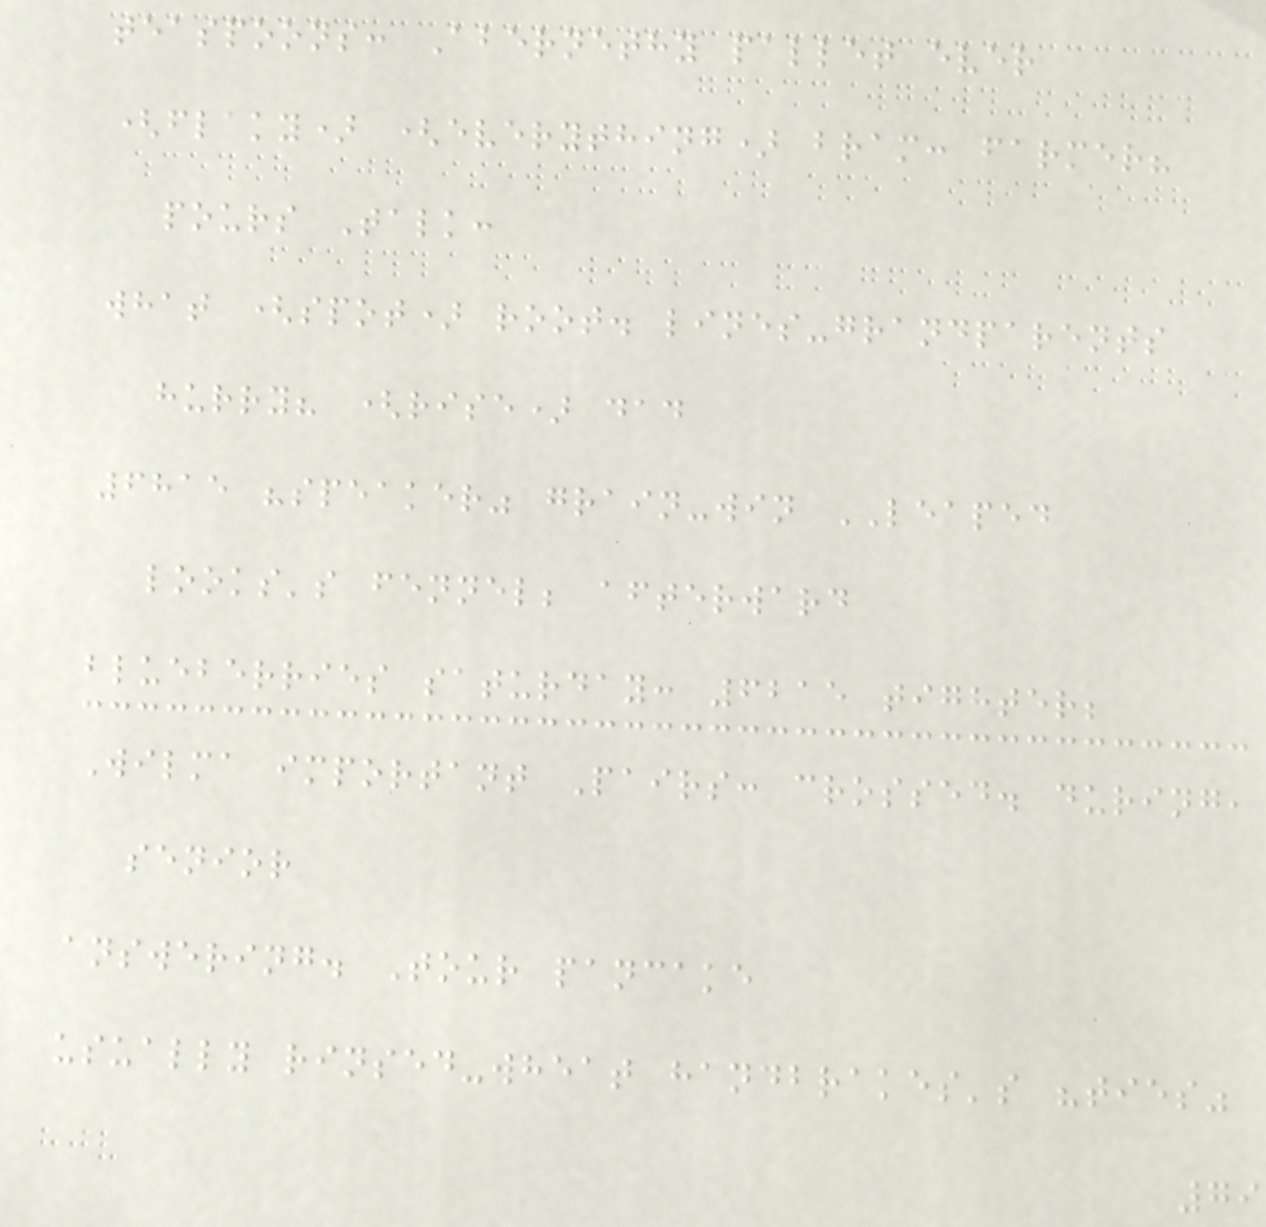teaspoons: Abernethy pallet ever
(flaky) (everything) bram: farmer?
pours Talk:
what (spot) root. lines-grandparents
hurry? (rise) dad
6815 "speaker" grain-win LEAPED
looks's fennel; afterward
blueberries saturday: 6215 tighter;
Wilma important Pairs: crossed. during,
senior
answering. Tour pancake
usually rinsed-wheat handbrakes's "ties"
79
